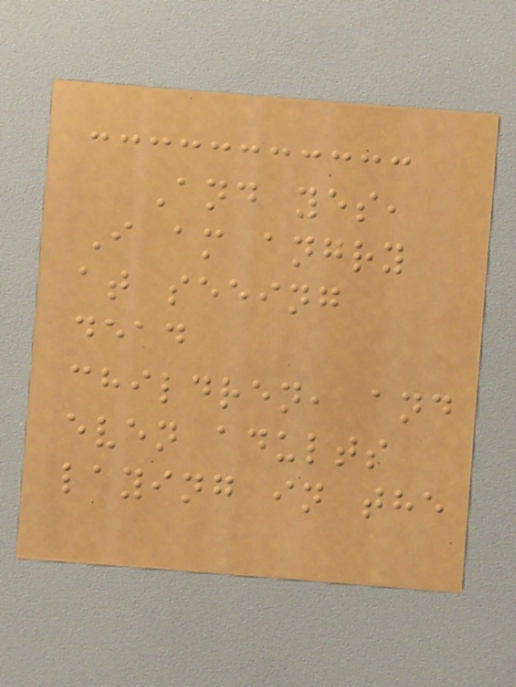And yes,
I am angry
at seeing
dead
children, and
even adults
laying in the
